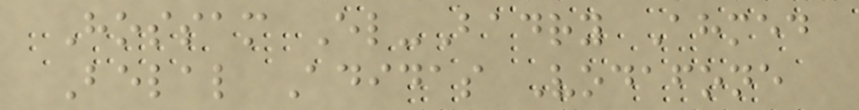Hossam El-Badry Ahmed
Belal Adidas Vodafone
